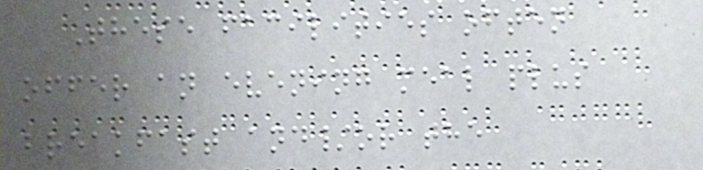These facilities often
offer an evening meal plus
breakfast and/or the
